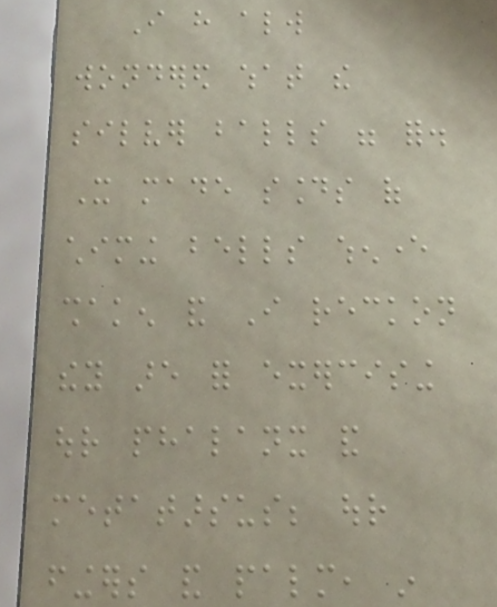I have always
wondered what the
silver balls were for.
It made sounds of
chiming bells whenever
shaken and I reckon
they are for exercising
our phalanx and
metatarsus; our
fingers and palm, in
